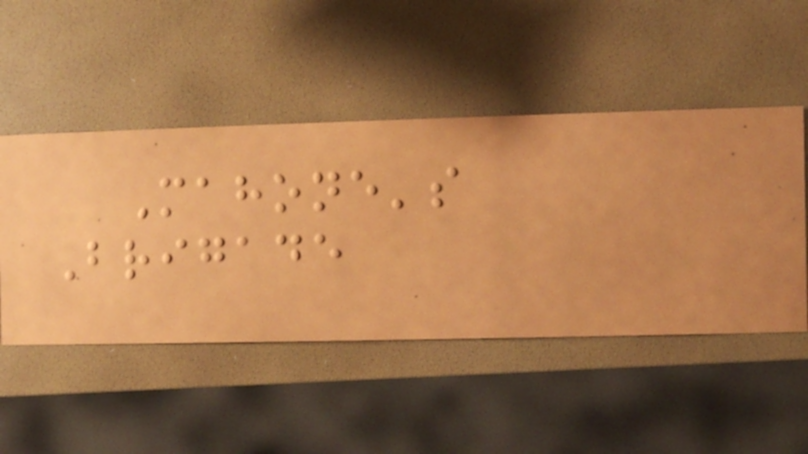Mahone's
Brigade
